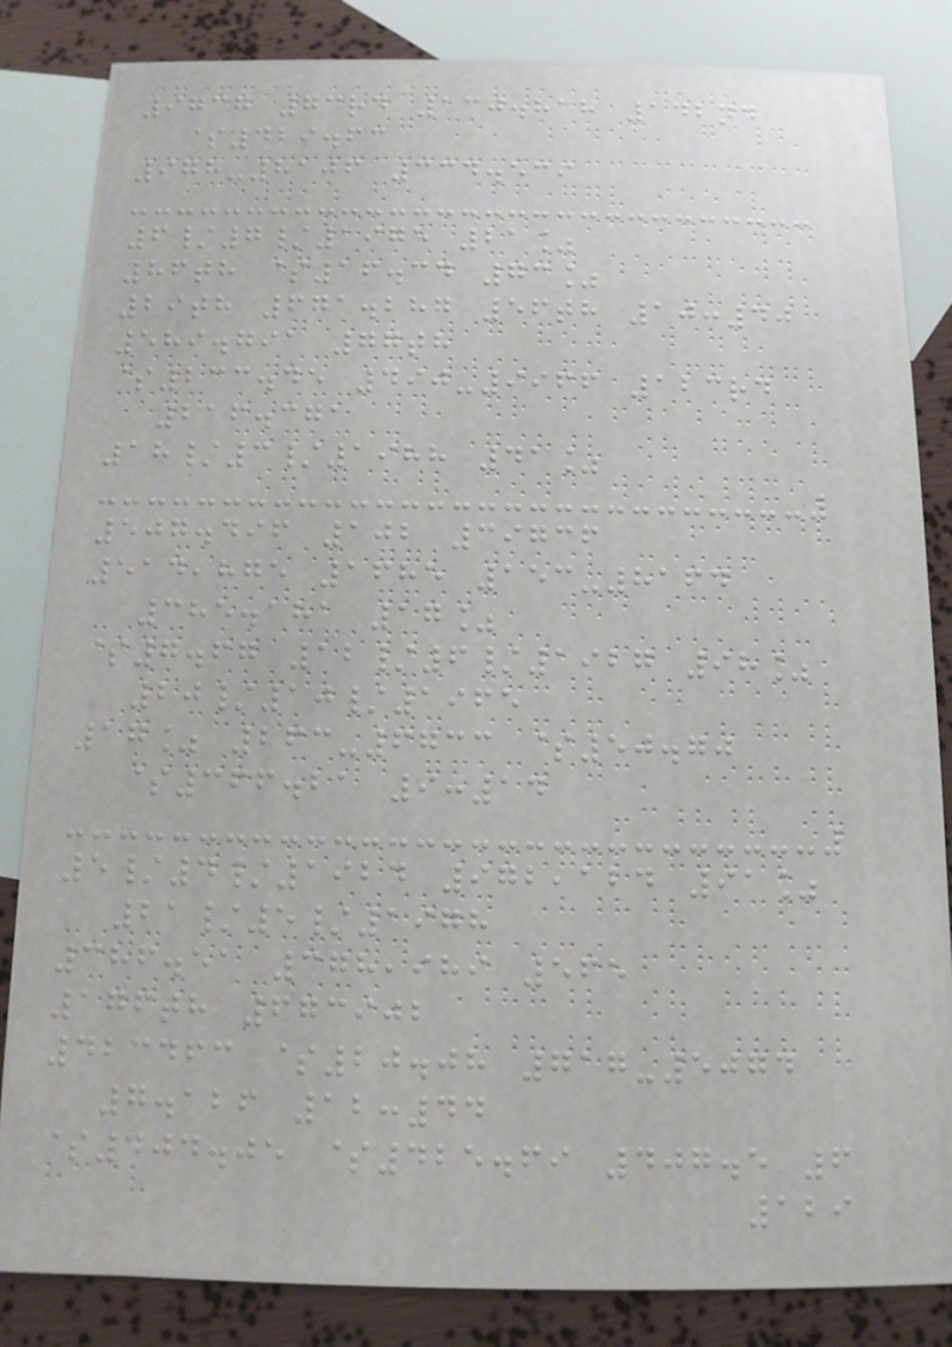9737 73rd 130.818 142nd
$429.63
978-8106 334.539
6/7/1975 21%
86th $16.34 73%
29th 671.287 56th 10:40
589.791 77th
$233.45 490-9966 123rd
216.371
18/3/1988 41%
507.496 102 39736
514,875 1685 153-8164
385.181 17%
$7.67 12/6/1927 98%
20/10/1965
17% 263-6733 $50.70
$366.21 9:14
5/4/1924 972,124 91%
21/5/1978
386.51 378,989 565
176th 673902
423463 $20.08 717-5074
7.126 12:44
$404.05 $425.69 407.5 6
129
